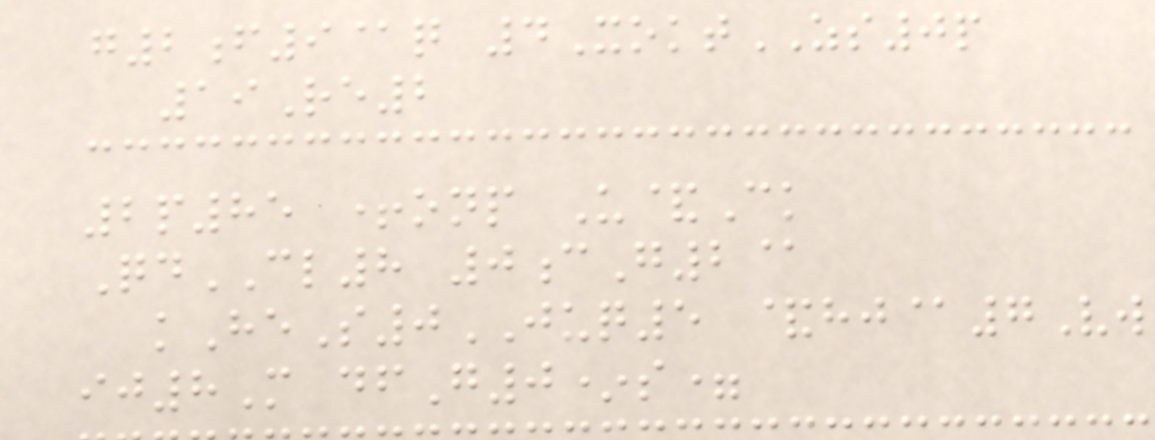g2f9@q 4XoktZS0p
19Re2
2p85 +onp U&Ck
QdCL8 0cG2@
kHeS0JUQ5 &hj@7Vw
ij8M dfG0*s=
